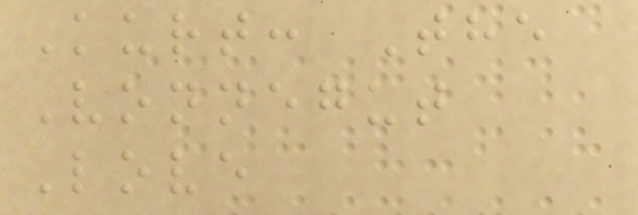Kurt: The
Vonnegut
Love
